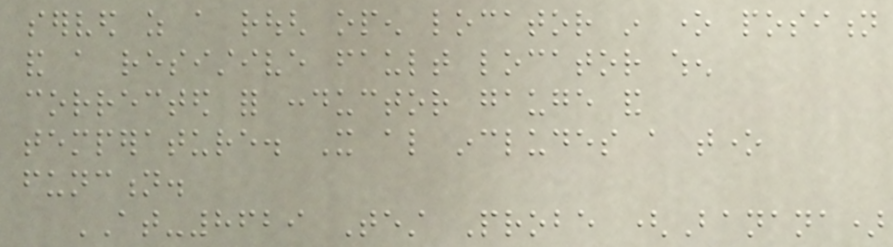served as a rough open locator in one position
and a resistive fault locator when
corrected for conductor gauge and
temperature. It also includes a tone
function.
AT-8629 Test Probe (Banana)
